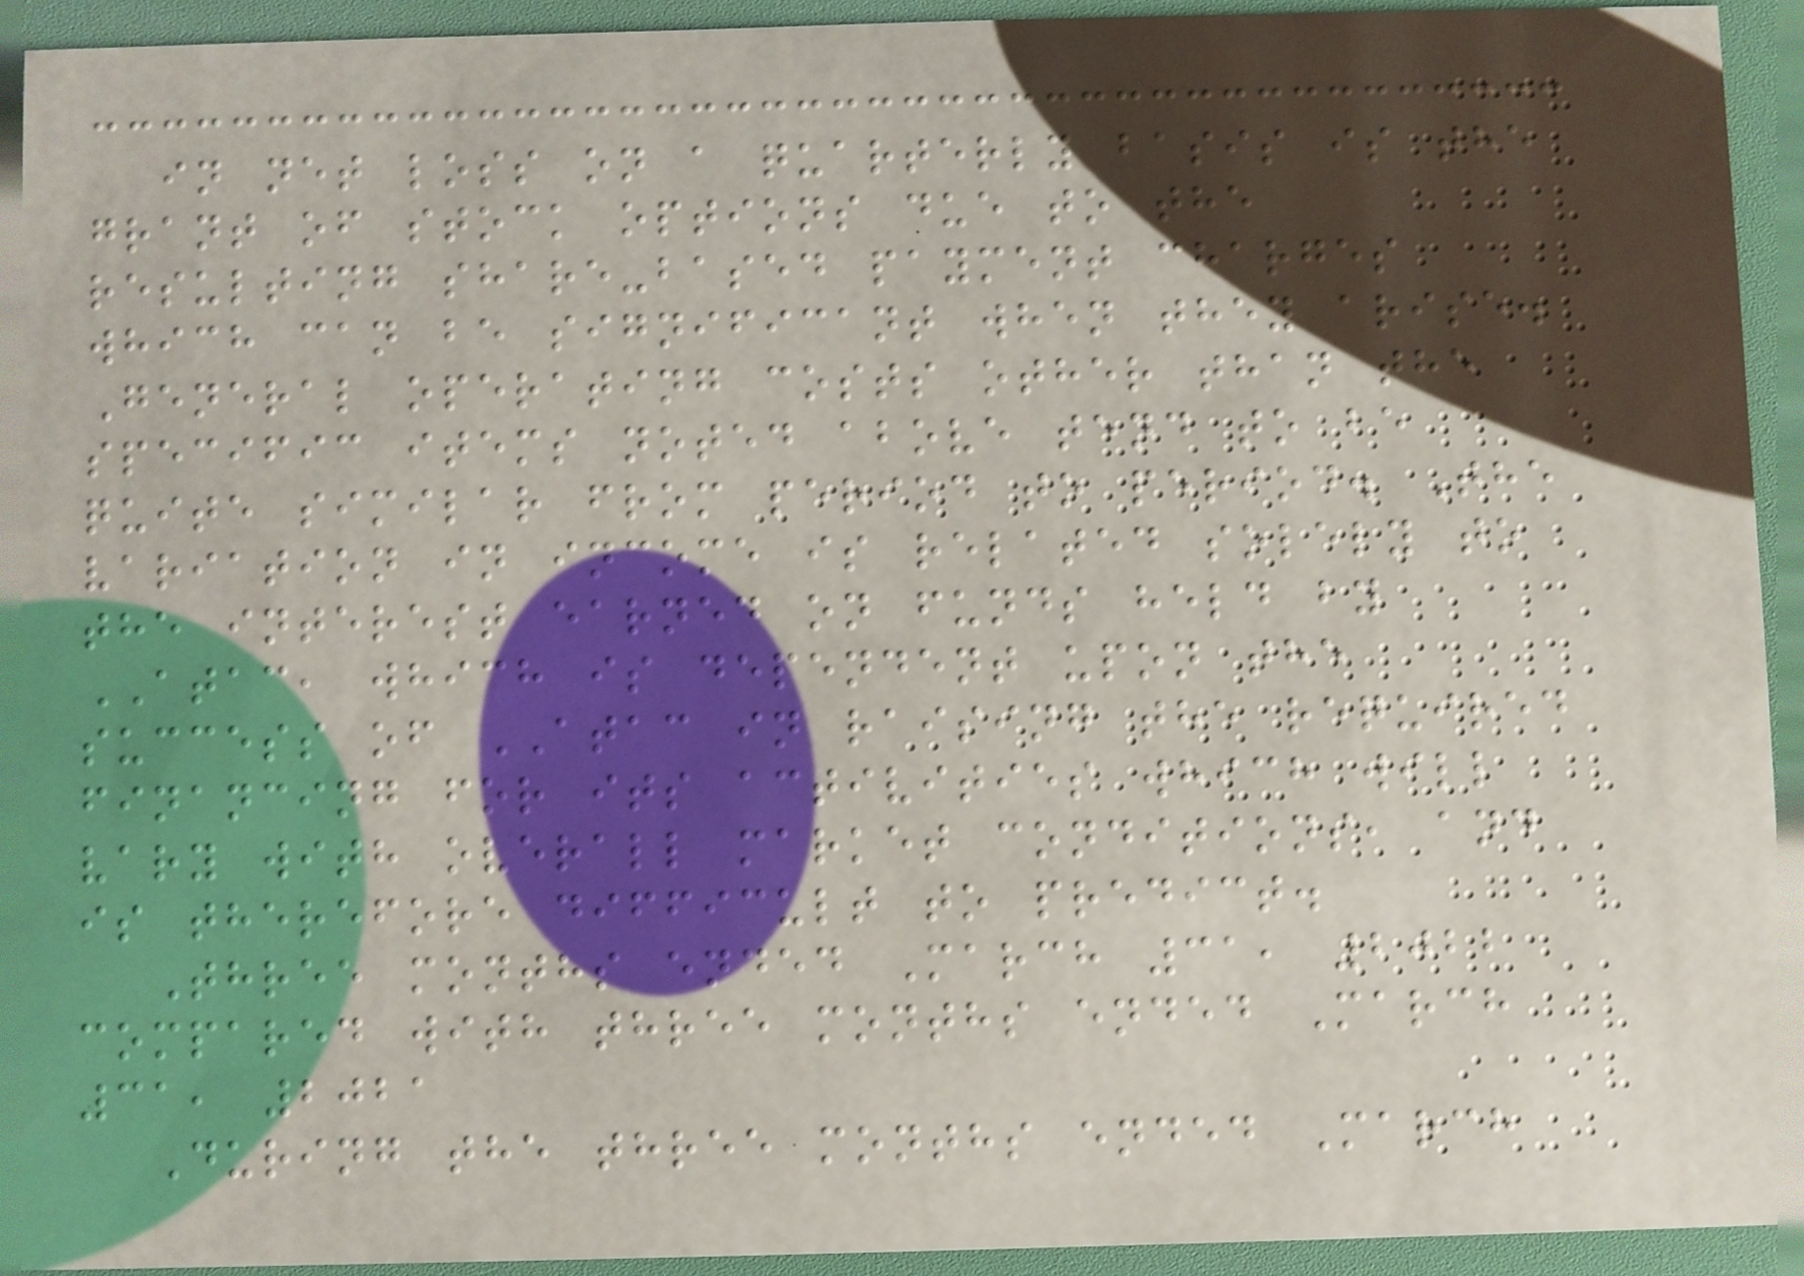in net loss on a quarterly basis is the
grant of stock options due to the
resulting share-based payment charges
which can be significant when they arise.
General operating costs other than the
specific items noted above tend to be
quite similar from period to period. The
variation in income is related solely to
the interest earned on funds held by
ATAC, which is dependent upon the
success of ATAC in raising the required
financing for its activities which will
vary with overall market conditions, and
is therefore difficult to predict.
Three months ended March 31, 2022
compared with three months ended March
31, 2021
During the three months ended March
